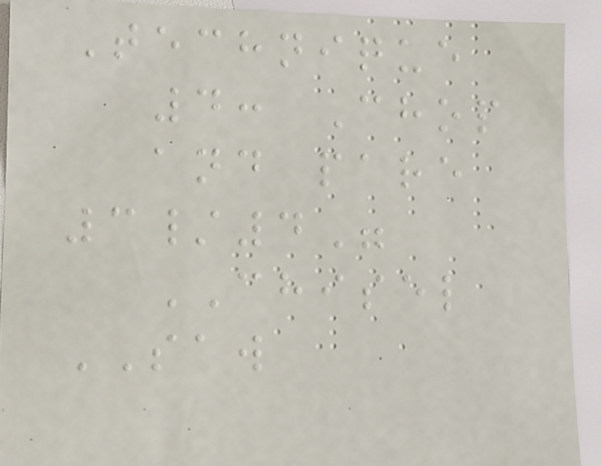Technique
4: Chop
and pare
3/4"
CHISEL
SAW
